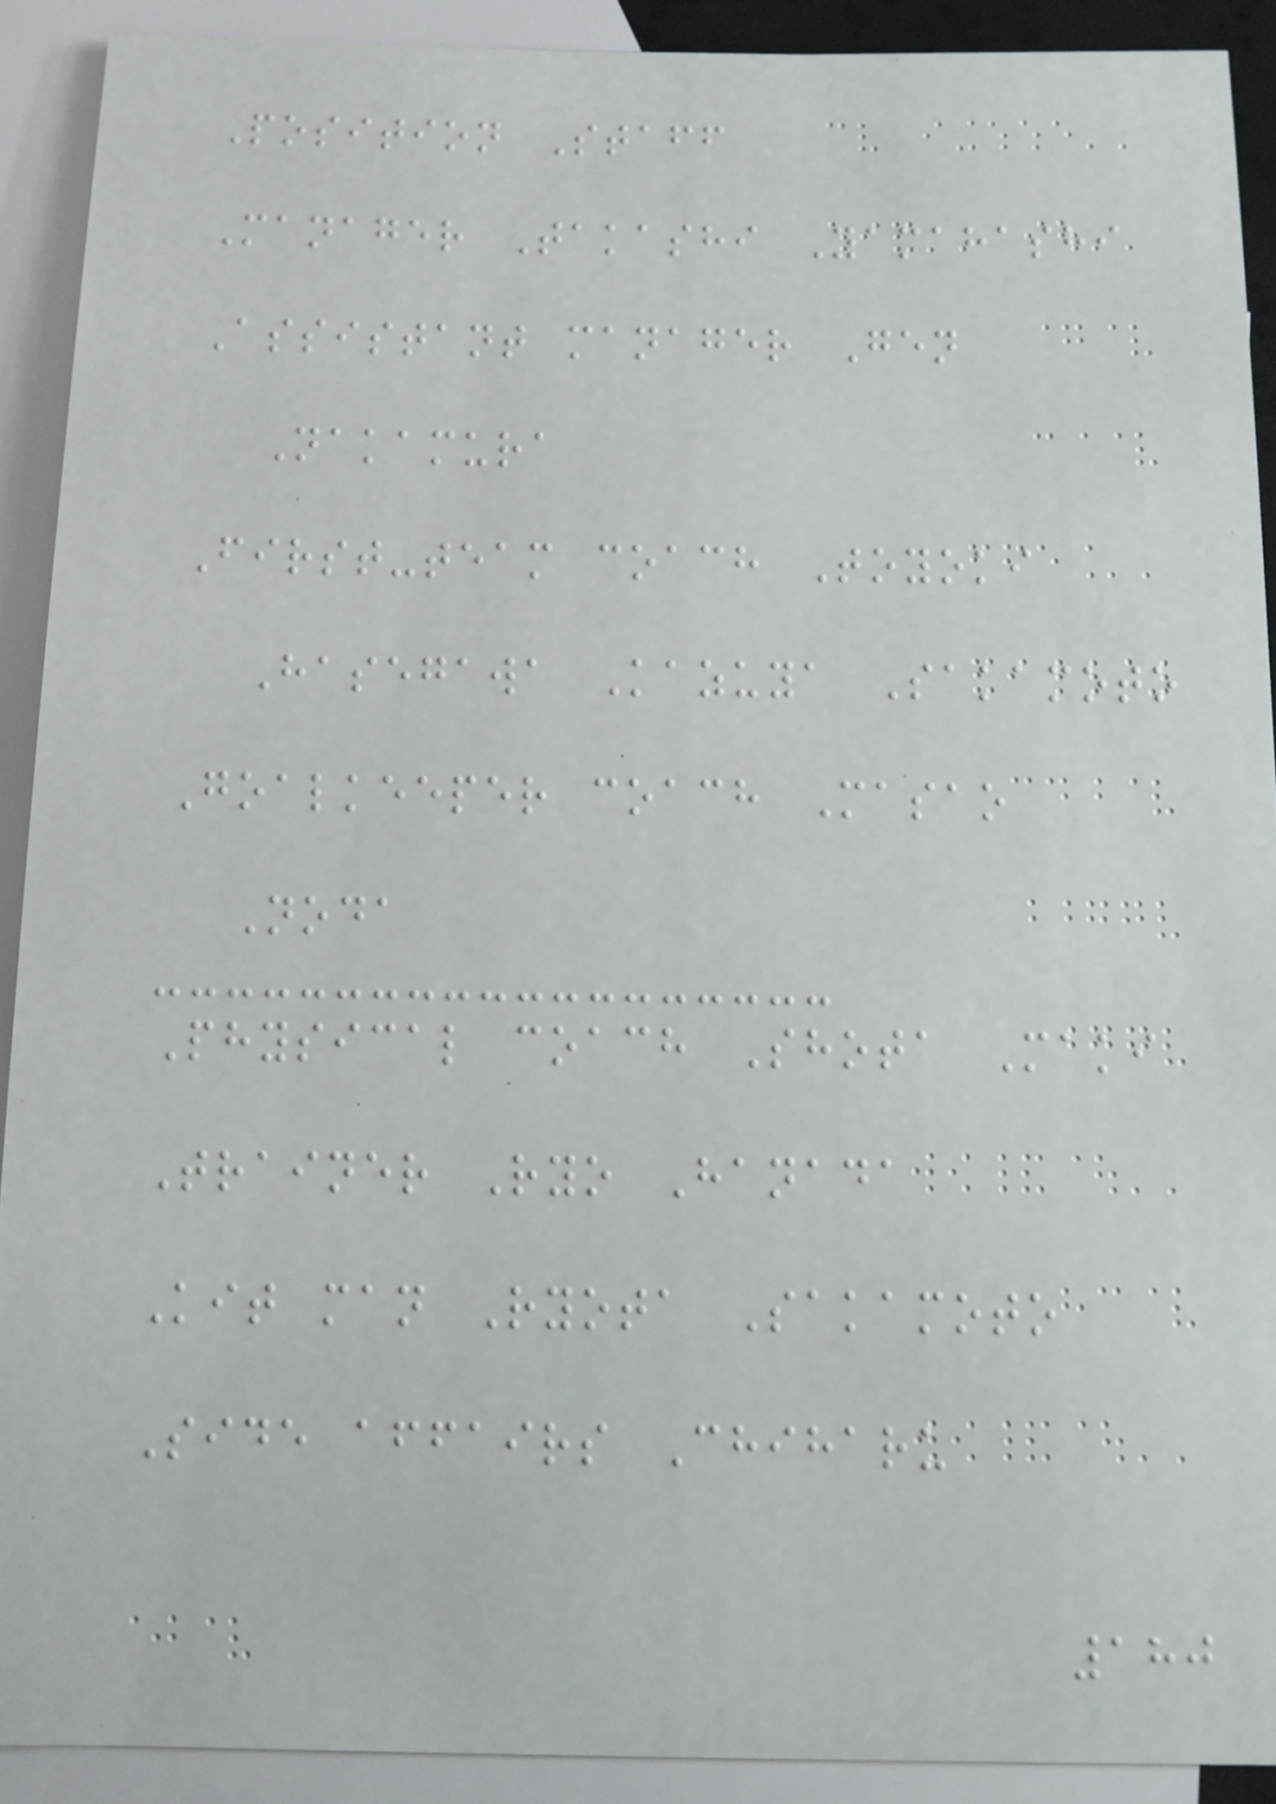Position Staff
Manager Takashi Yamahashi
Assistant manager Gen
Nakamura
First-team coach Toyoki
Hasegawa Kazuya Sakamoto
Goalkeeper coach Masao
Noda
Physical coach Shota Maki
Trainer Ryo Hanada
Kit man Ryota Sakamoto
Side affairs Chiharu
180
